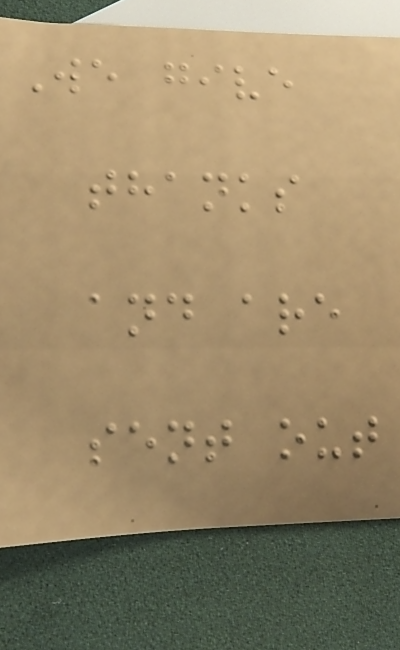We give
thanks
and are
sent out
